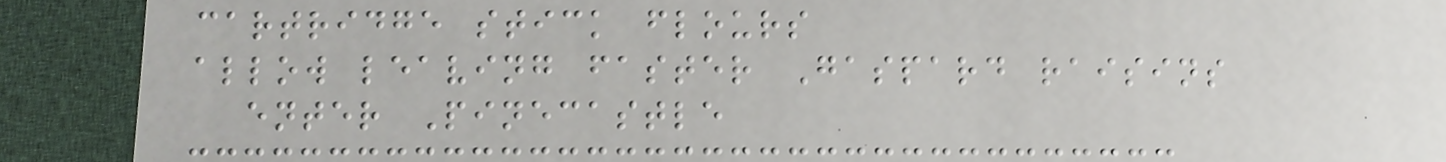cartridge stick flours
allow leaving faster Gaspard raisins
enter Pinecastle
